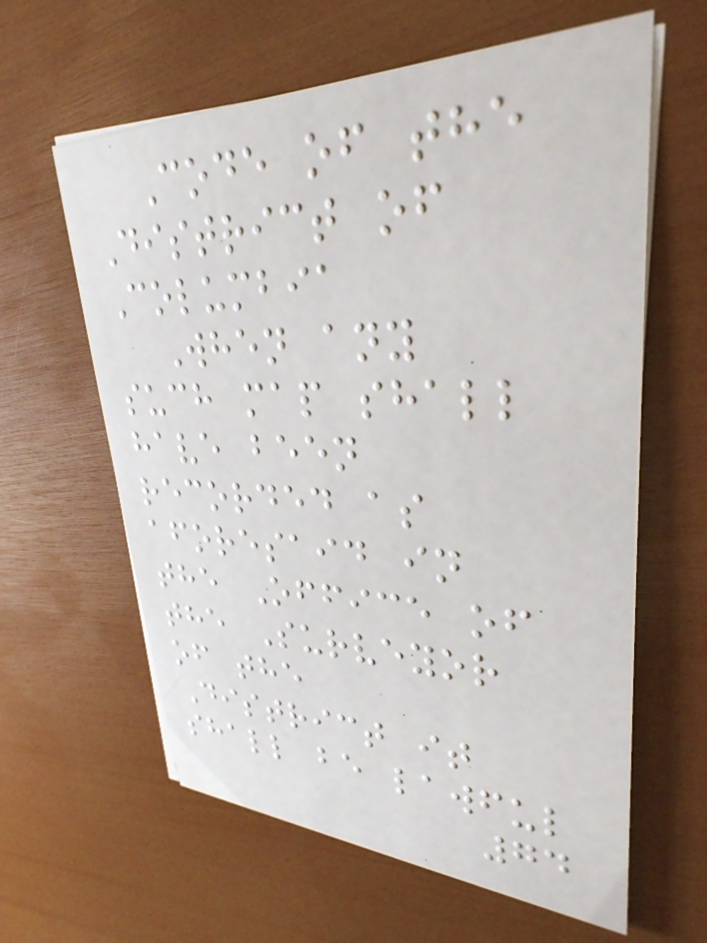Code of the
District of
Columbia
When any
such map shall
have been
recorded as
aforesaid in
the Office of
the Surveyor
of the
District it
shall be lawful
74
